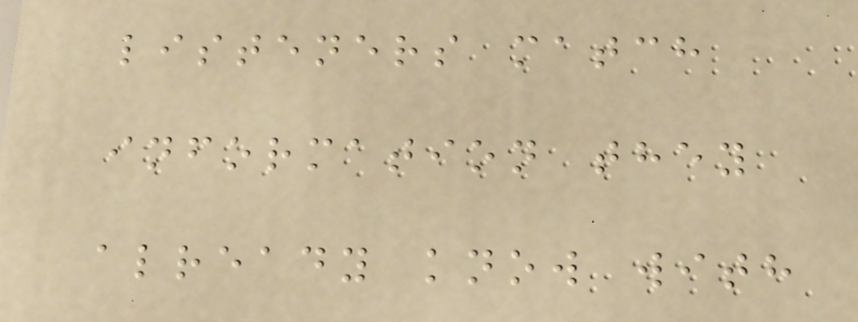listeners match
information they
already know with
